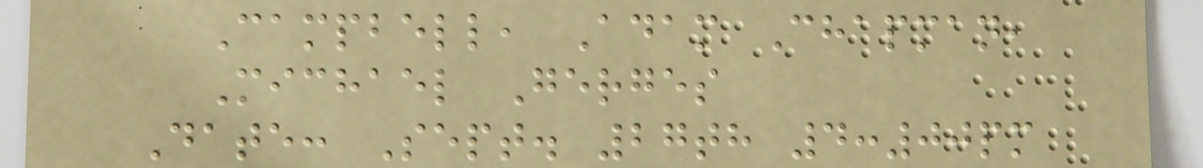Campbell, Adam Chapman,
Michael Gerges
Date: Sept. 27th 4:00pm
